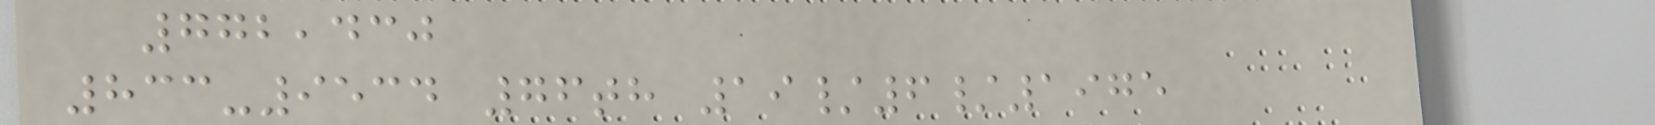772,430
833-9534 76th 19/6/1975
